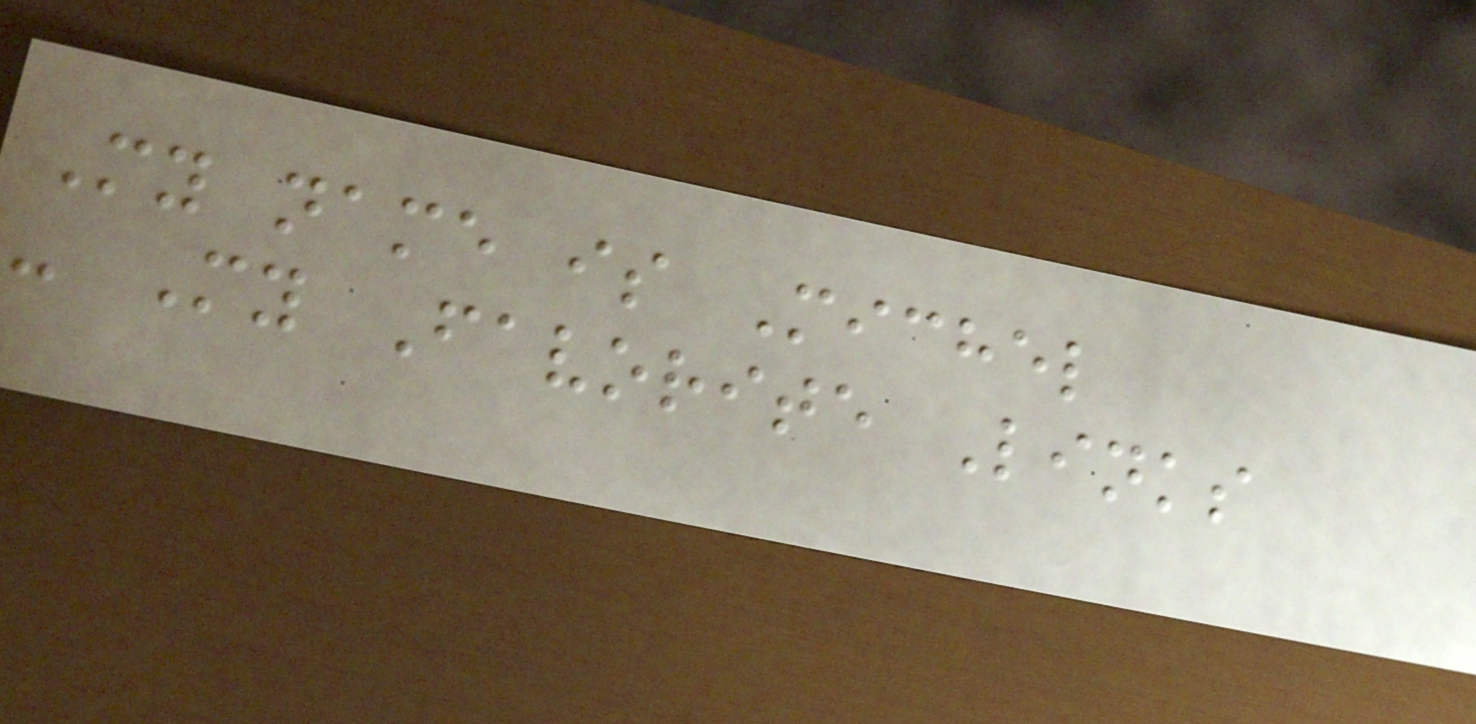My name is Michel
- My Favorite Links
